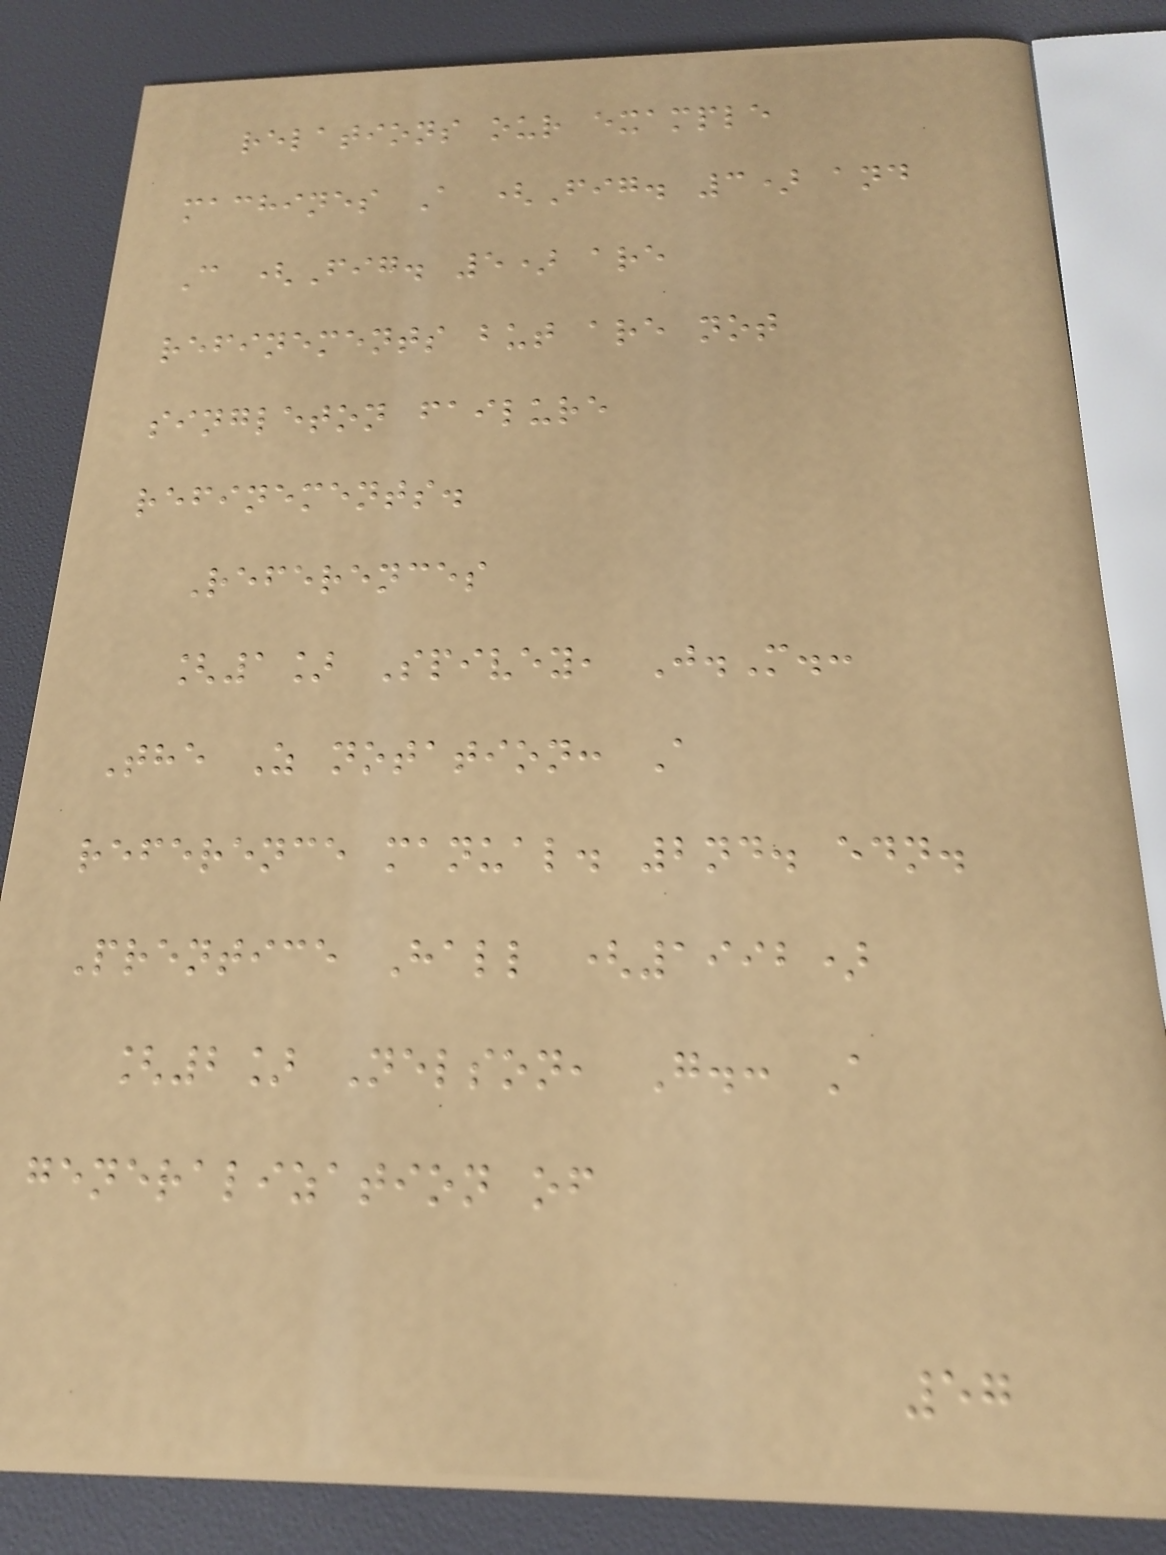relations our example
machines A (Fig. 3) and
C (Fig. 5) are
refinements but are not
singleton failure
refinements.
References
[1] Spivey, J.M.:
The Z notation: A
reference manual. 2nd. edn.
Prentice Hall (1992)
[2] Nelson, G.: A
generalization of
57
